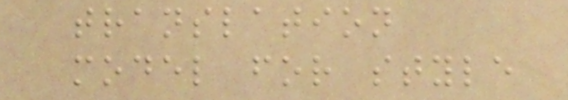translation
model for style
